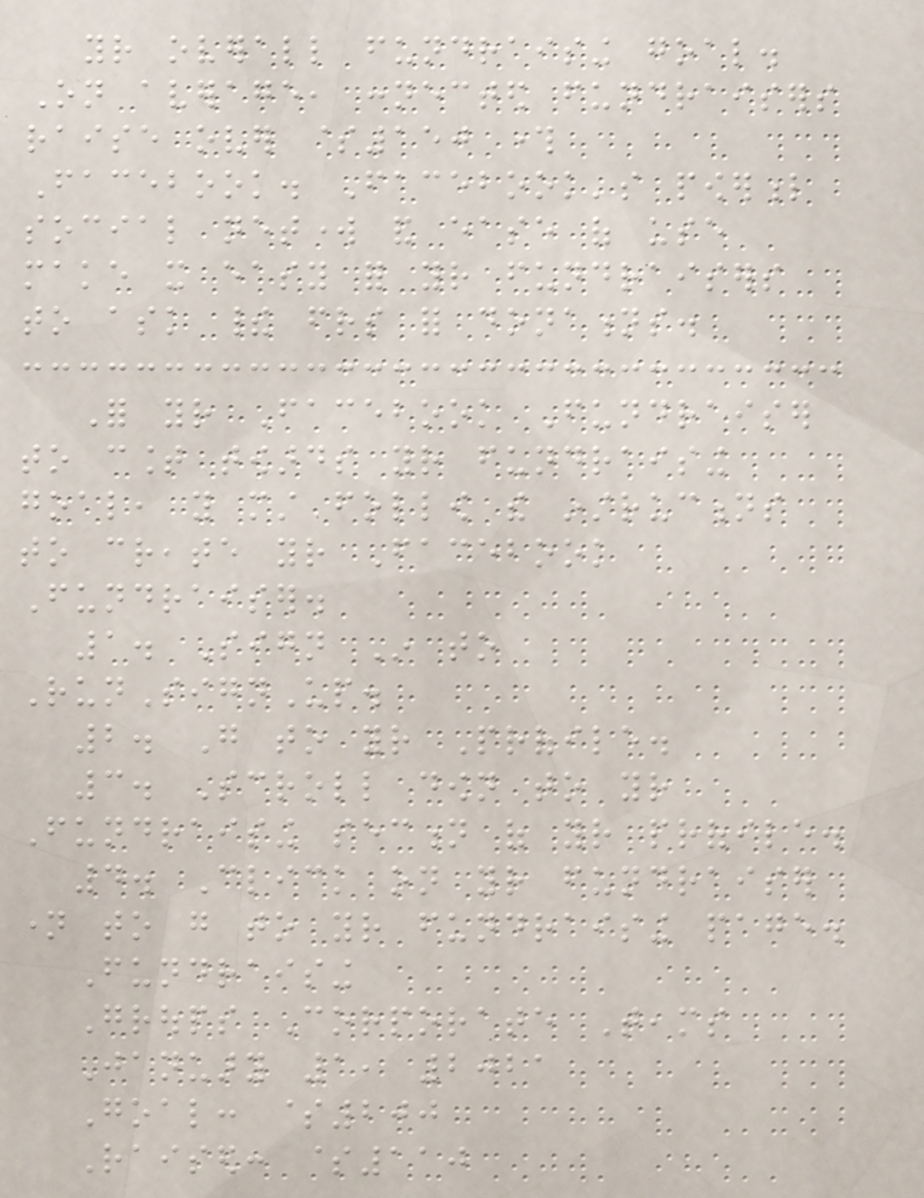your overall fundraising goal.
On average, connected fundraisers
raise over $150 through
Facebook. Facebook's powerful
social network and ease of use
make it easy for your fundraisers
to ask their friends for donations.
For your Facebook Fundraiser
to count towards your fundraising
goal, you must follow the instructions
to create your Facebook
Fundraiser.
1. Sign In to
RunSignUp.
2. Go to your Profile.
3. Scroll down to your
Fundraising section of your profile.
4. Click on your fundraiser
name to go to your fundraising page.
Fundraising
Groups Corporate Teams
January 1, 2021
Goal: $200
Raised: $110
